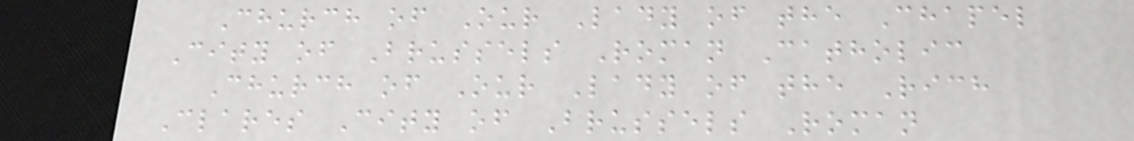Church of Our Lady of the Chapel
City of Brussels Roman Catholic
Church of Our Lady of the Rich
Clares City of Brussels Roman
